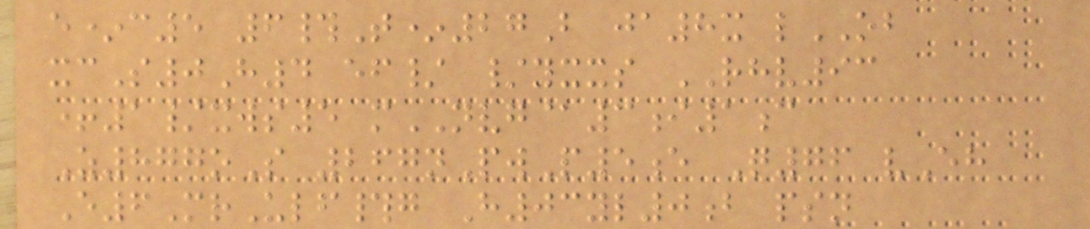e*c5 6#T*27B ja8x lOB
xcS0H4 ef/ /yxxs RHV93
+1/xws5 mNVG@3i1c
Z877oS 267nPwP5e Q76 vEh
E6MrUlf#g H03yl0b psn
